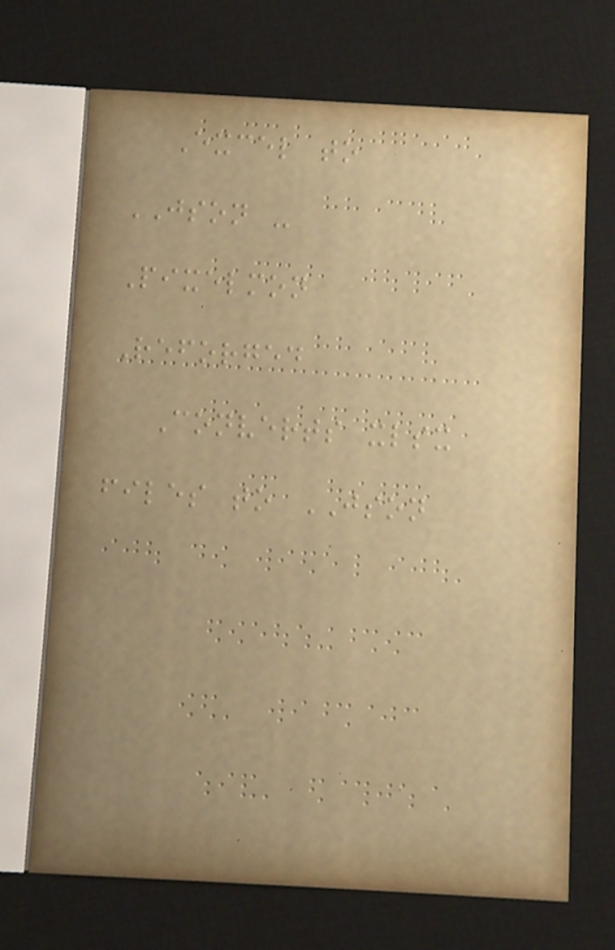Excel to
JSON -
Pixelmon
Reforged
Converts xlsx
files to JSON
